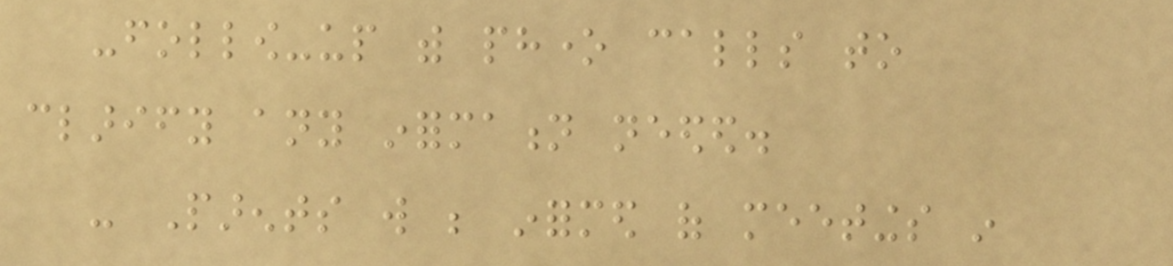-follow-up with phone calls to
clarify any information needed.
- Parents will be informed of meetings in
